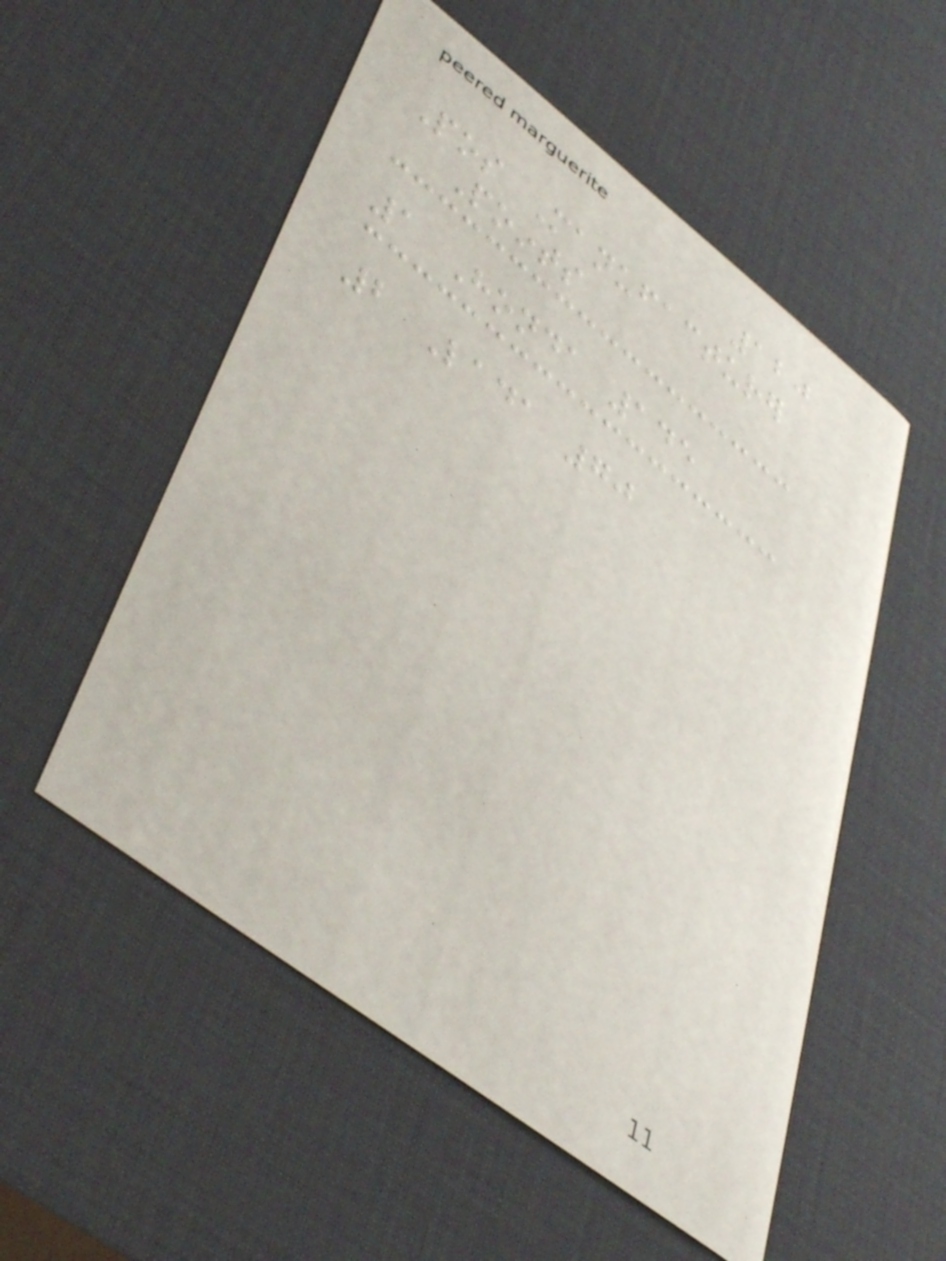120
Pos Manufacturer
Points
1 Honda 145
2 Lada 70
